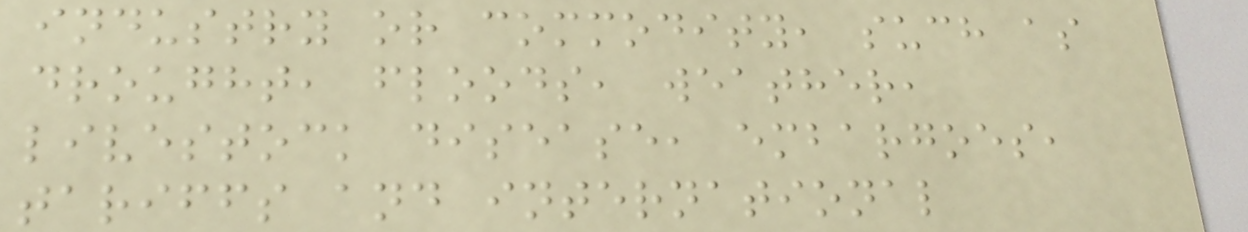industry or commodity, such as
drought, floods, weather,
livestock disease, embargoes,
tariffs and international
